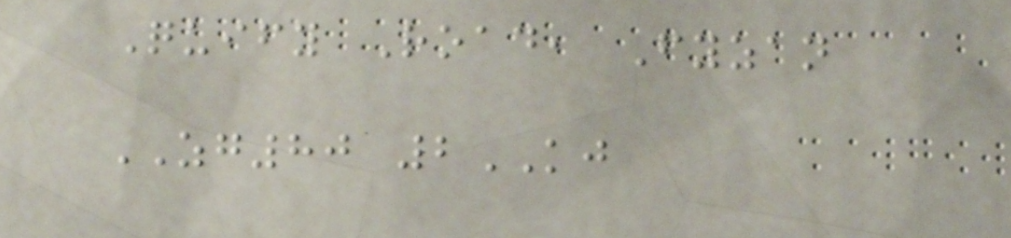Quify Road, Fyzan
ZG80 2KJ
